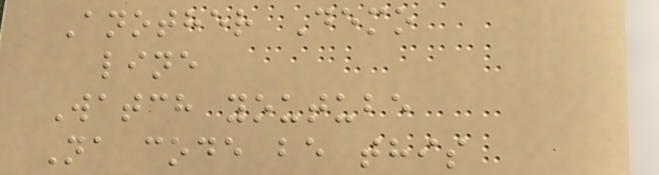Another Demo
line
Watch youtube
Na code be this
